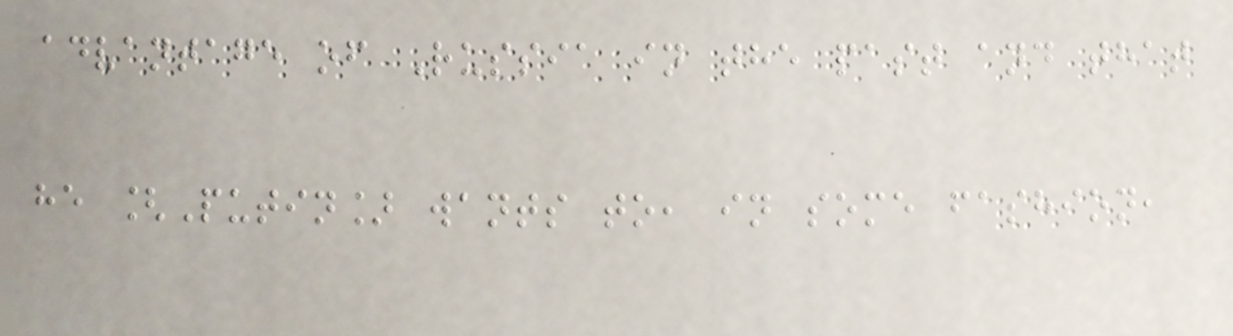advantage of Russia in the past and that
he [Putin] wants to, in some fashion,
